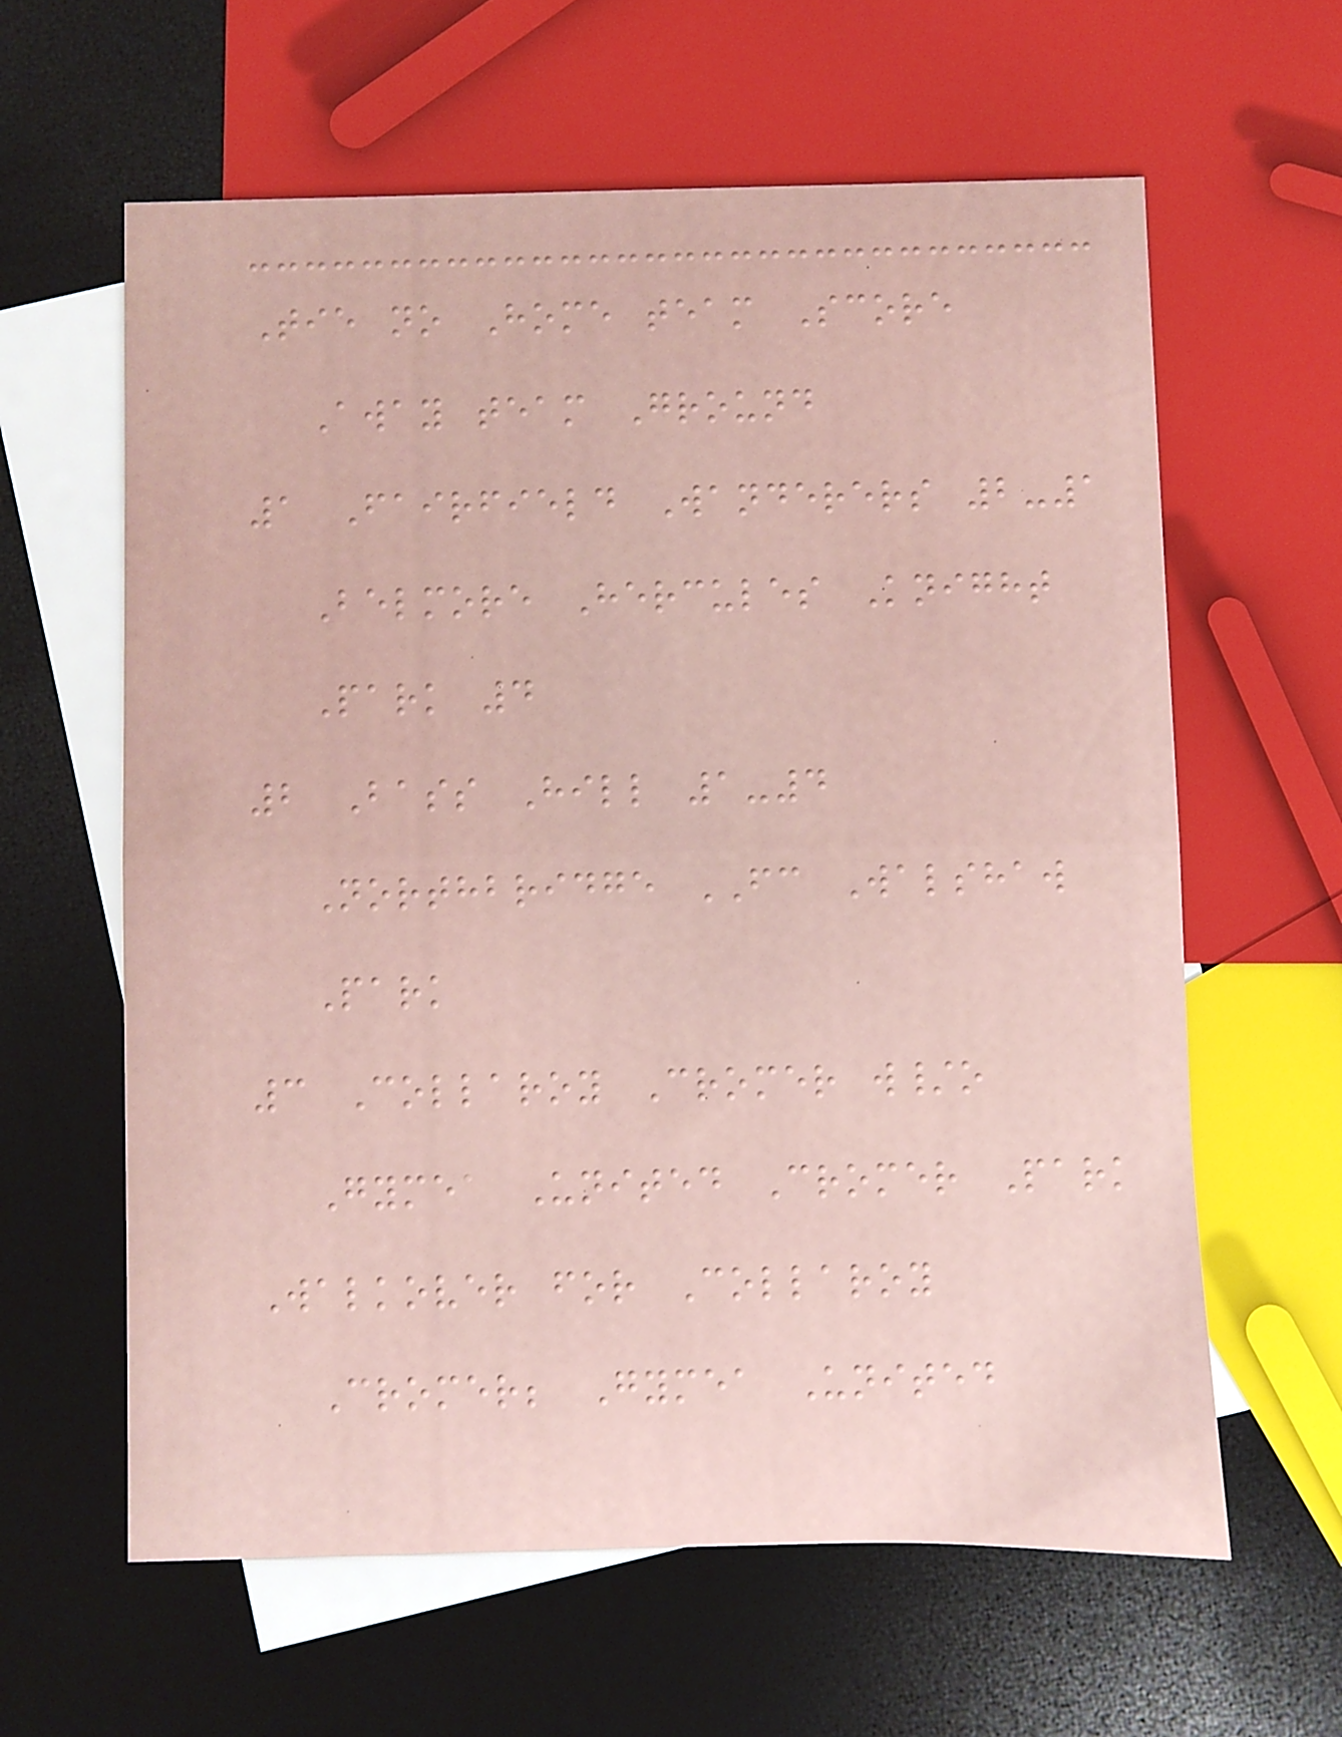Tie no Home team Score
Away team Ground
1 Fairfield Wanderers 2-1
Belmore Hercules Knight
Park 4
2 Bass Hill 1-4
Northbridge FC Walshaw
Park
3 Collaroy Cromer w/o
Gymea United Cromer Park
Walkover for Collaroy
Cromer; Gymea United
